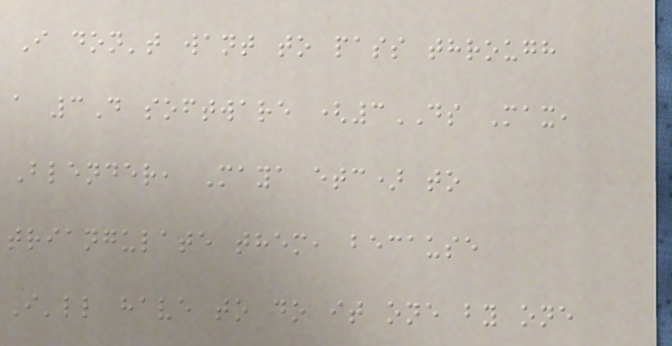I don't want to pass through
a 3D software (3DS Max,
Blender, Maya etc) to
triangulate them, because
I'll have to do it one by one
